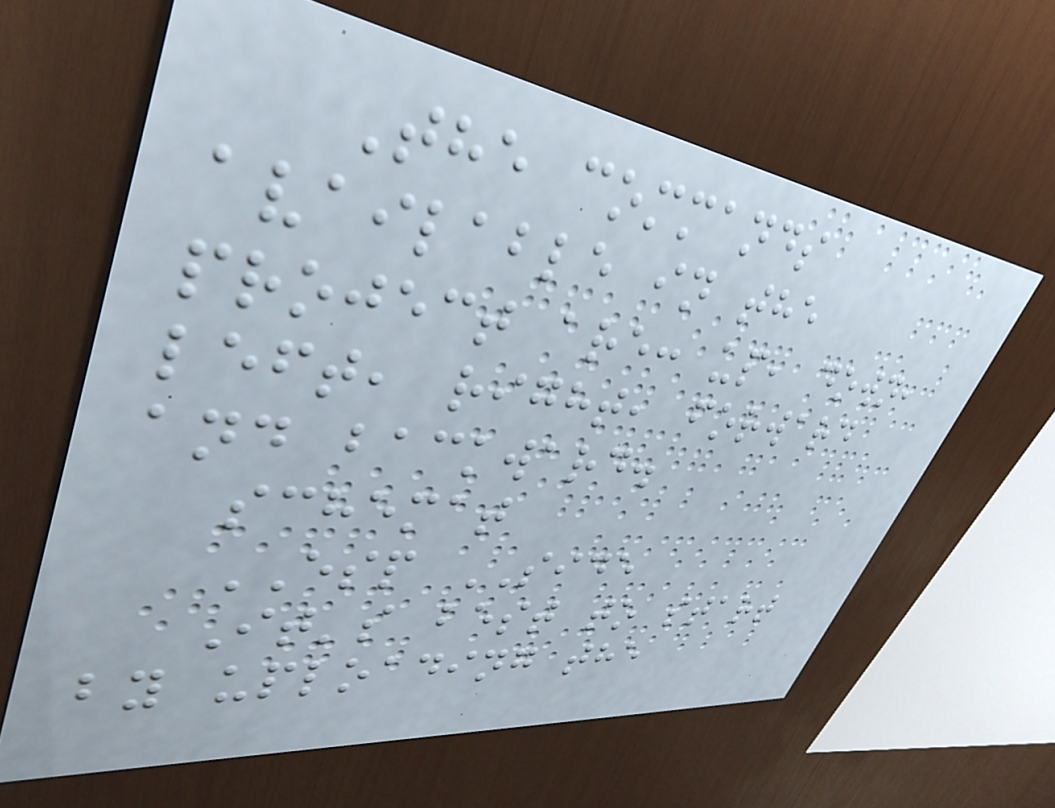The commands
available in the
project are: up, down,
left, right, forward
and backward.
schemat
ESP SIDE
It's best to start
by uploading the
